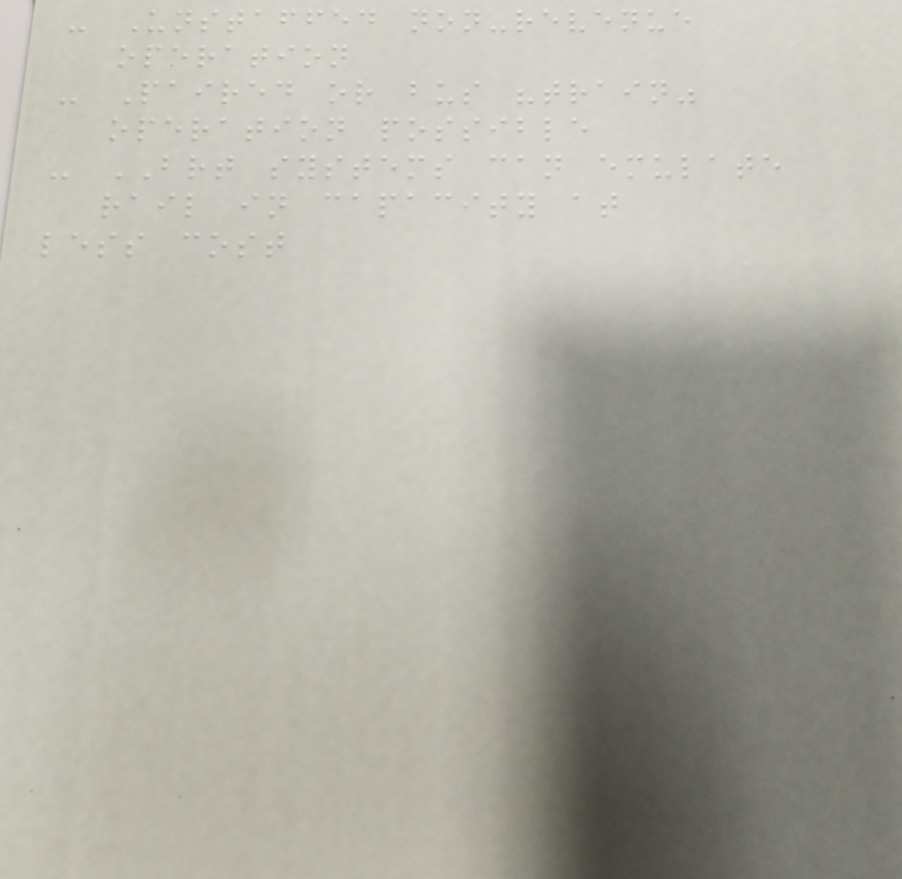- Unstaffed non-revenue
operation
- Paired or bus "train"
operation possible
- BRT systems can emulate
rail in capacity at
less cost
